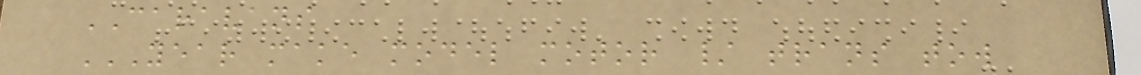CARAVANS
YEAR MAKE MODEL MOTOR / TRANS TOW
